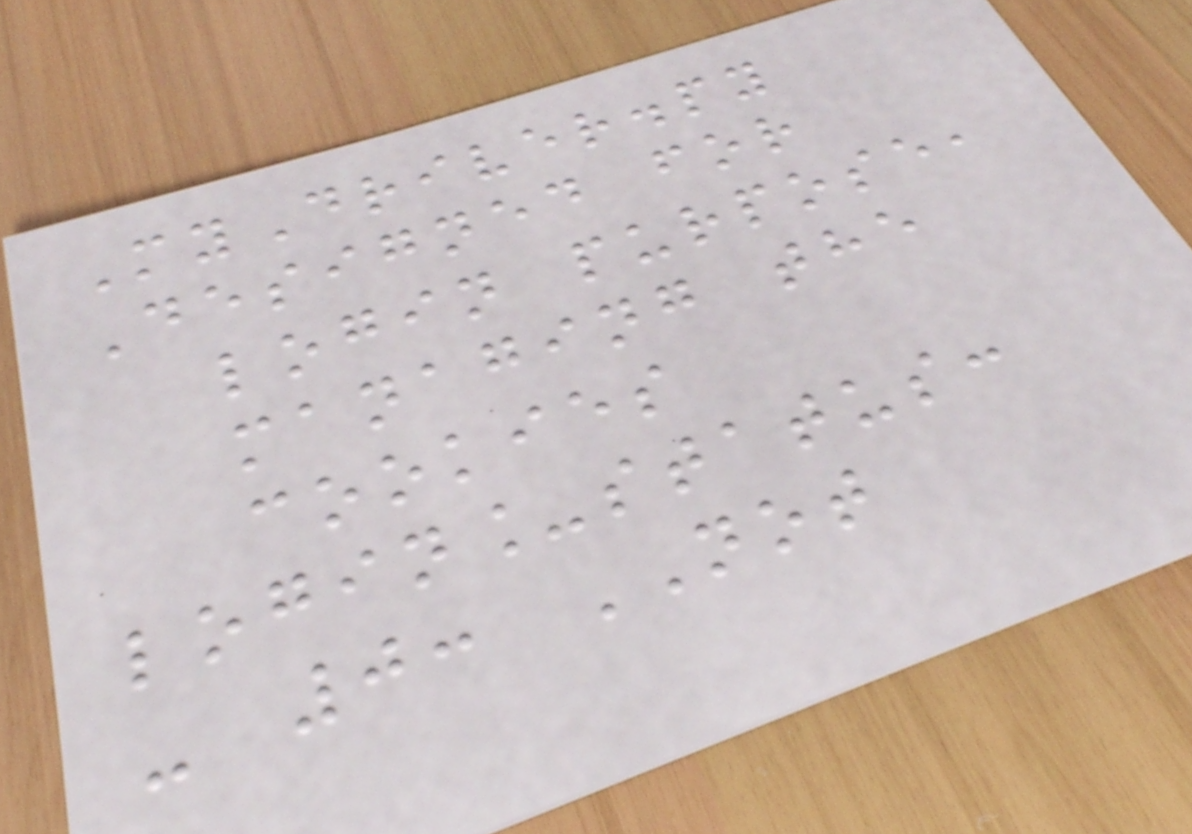MyDriver.py
Designed for
login purpose,
managing the
cookies
login_status:
- 0: NOT
